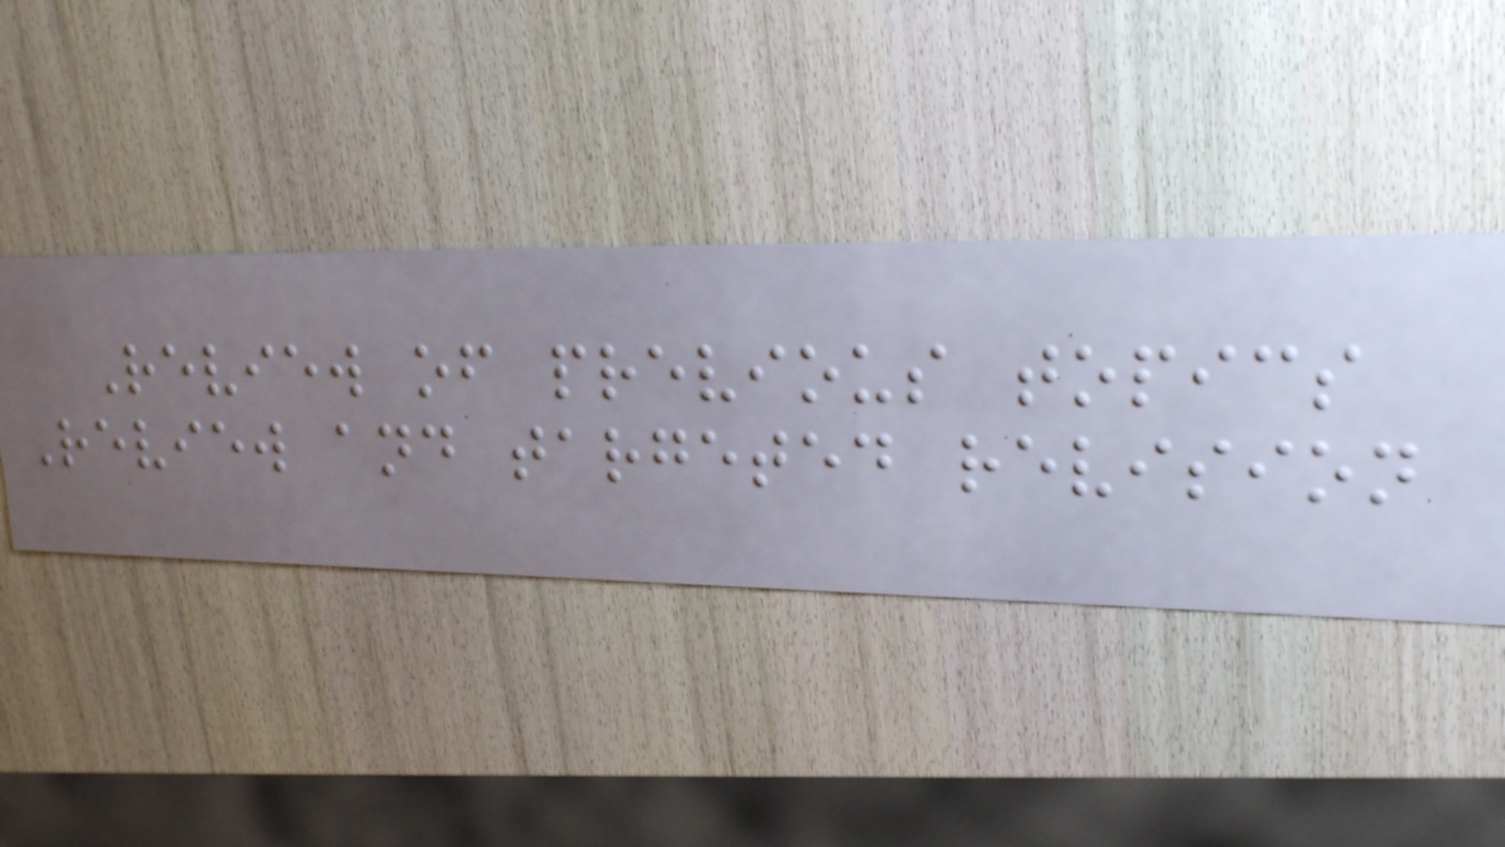Review of previous topics
Review and targeted revision
